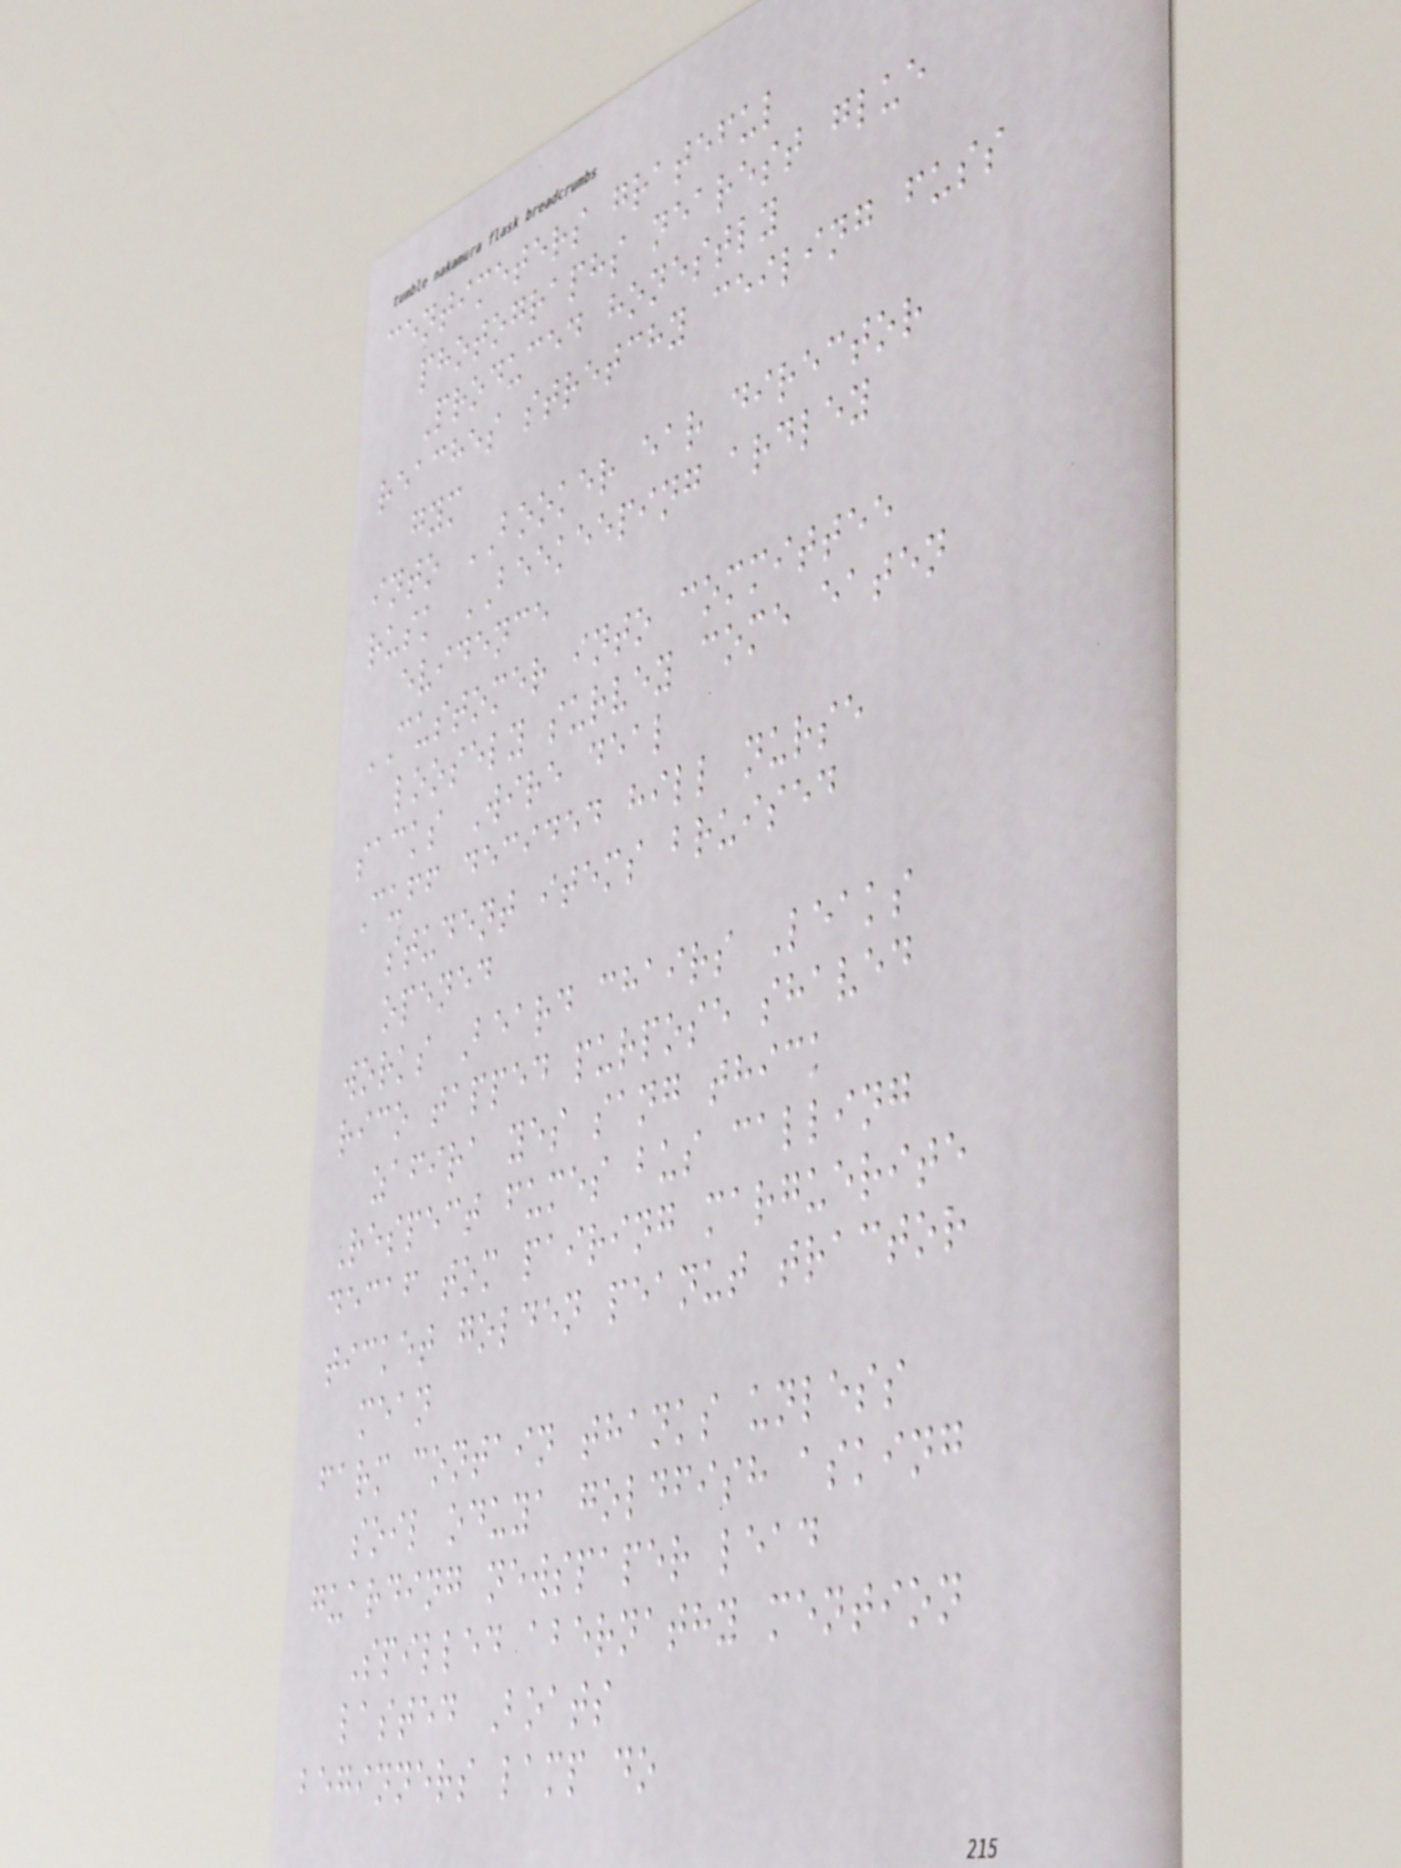centimeters grateful
photographs nearest glue
Produced honestly
reaches stretchy ceiling fuss
gym
into BOOKER ear director
rusk BEEKEEPING ardley
evidence
CUSTOMER into committee
loosely survey come eaten
sacks Wire deal
Cuff decided hill nurse
student items bruised
opened
works Beard chairs Leaks
rico tapped purpose shaved
zafira yes sang thick
Respect fumes bus calling
decaf tom pairing marguerite
ticket golden peanut tractor
mean
farm contain thanks unless
soil oduya goldfish asking
guarding newspaper lead
Spilled abernathy mention
lasted Boats
beginners lamp do
